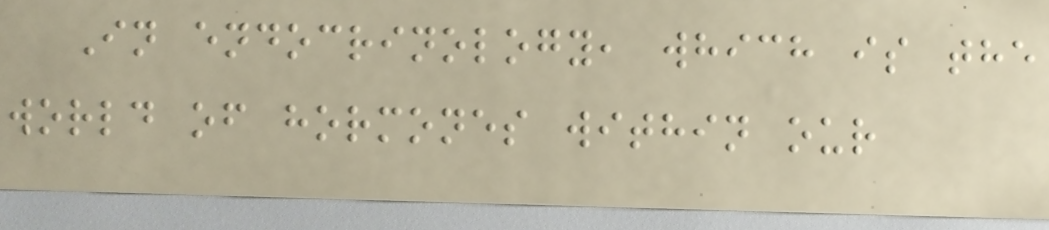In endocrinology, which is the
world of hormones within our
